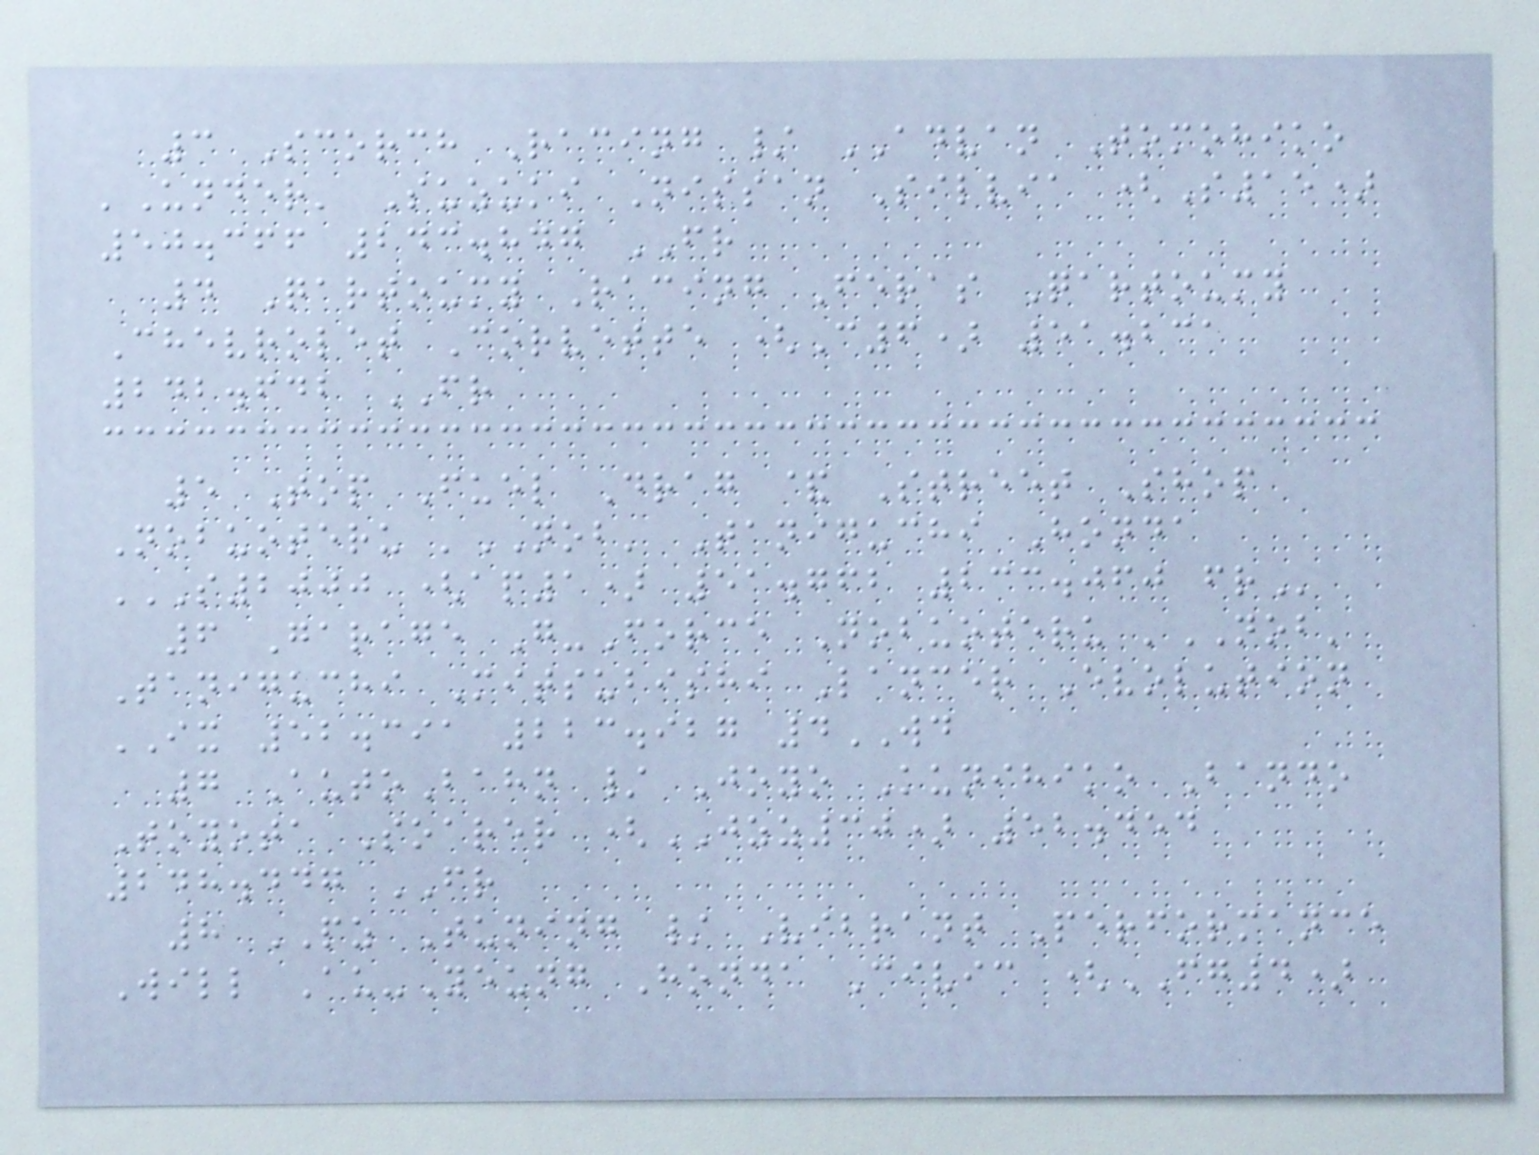3 Scorch Racing / ADVAN Tomohiko
'Under' Suzuki Nissan Silvia (S15)
50.366 243.847 FR
4 Qartoumy Racing Feras Qartoumy
Chevrolet Corvette (C6) 51.231
242.642 FR
5 Top Fuel Drag & Street Shop
Nobuoteru 'NOB' Taniguchi Honda
S2000 (AP1) 51.762 233.060 FR
6 Garage G-Force Nobuoteru 'NOB'
Taniguchi Mitsubishi Lancer Evolution
IX 52.391 223.927 4WD
7 AutoBahn / Joyo Kunihiko Bando
Toyota Soarer (JZZ30) 52.454
248.447 FR
8 PZ Tuning / Vibrant Performance
Will Au-Yeung Honda Civic (FG4)
